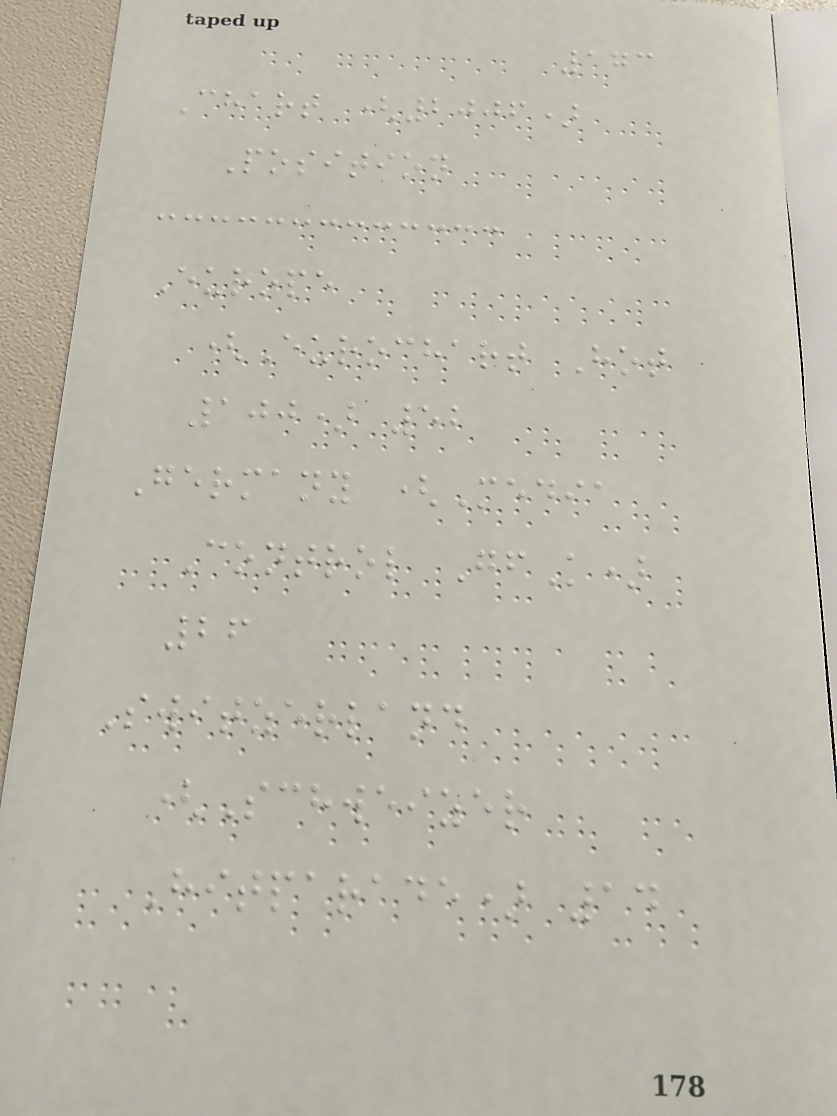173
Chart (2006)
Position
Europe
(Eurochart Hot
100) 52
Germany (Media
Control GfK)
26
Switzerland
(Schweizer
Hitparade) 14
